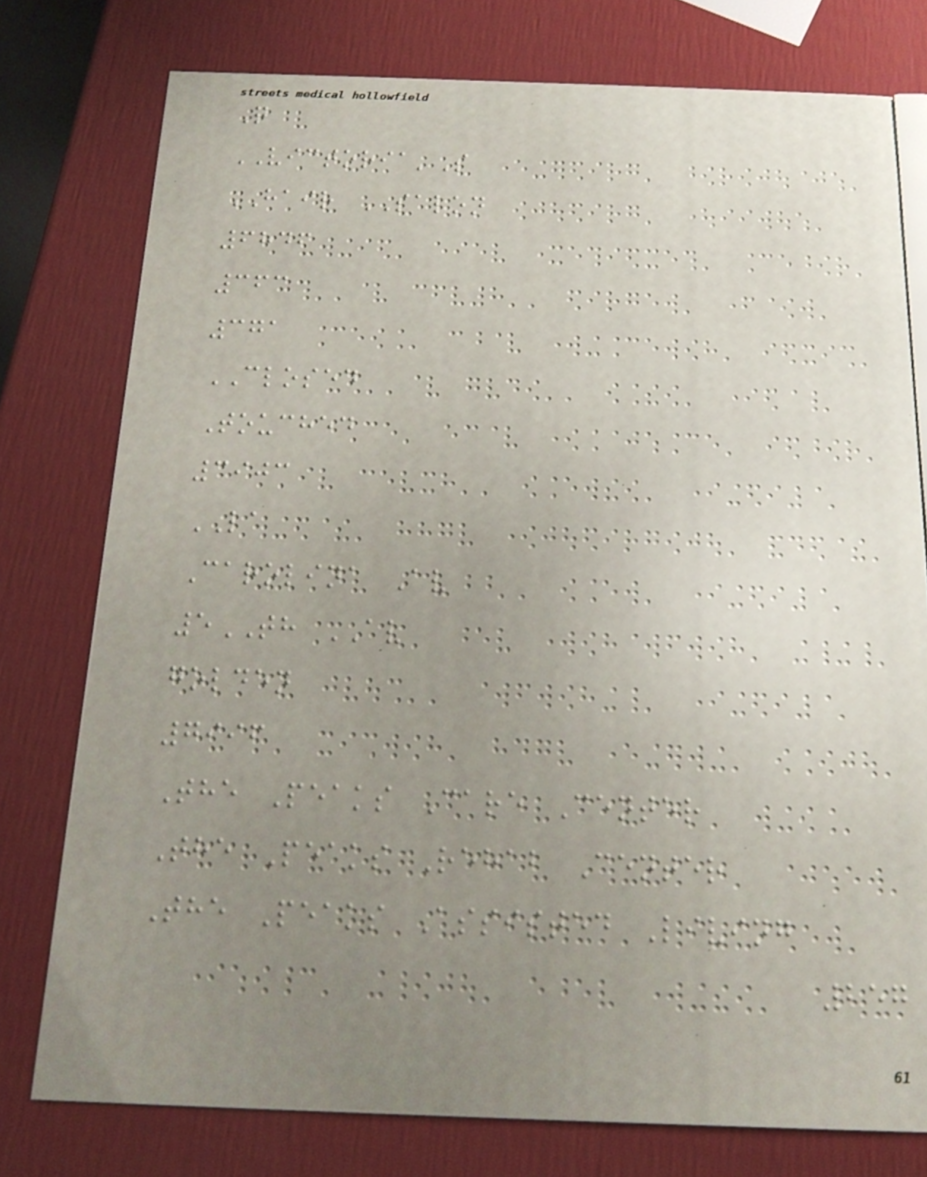Q
VICTORIA'S
HAIR SALON
6846
363
371
CLOSED
Touched
3903
LA
Carolina Av
5TH AV
golden
7996
The Peaks Care Center
The Peaks Rehab Center
The Peaks Assisted Living
257
